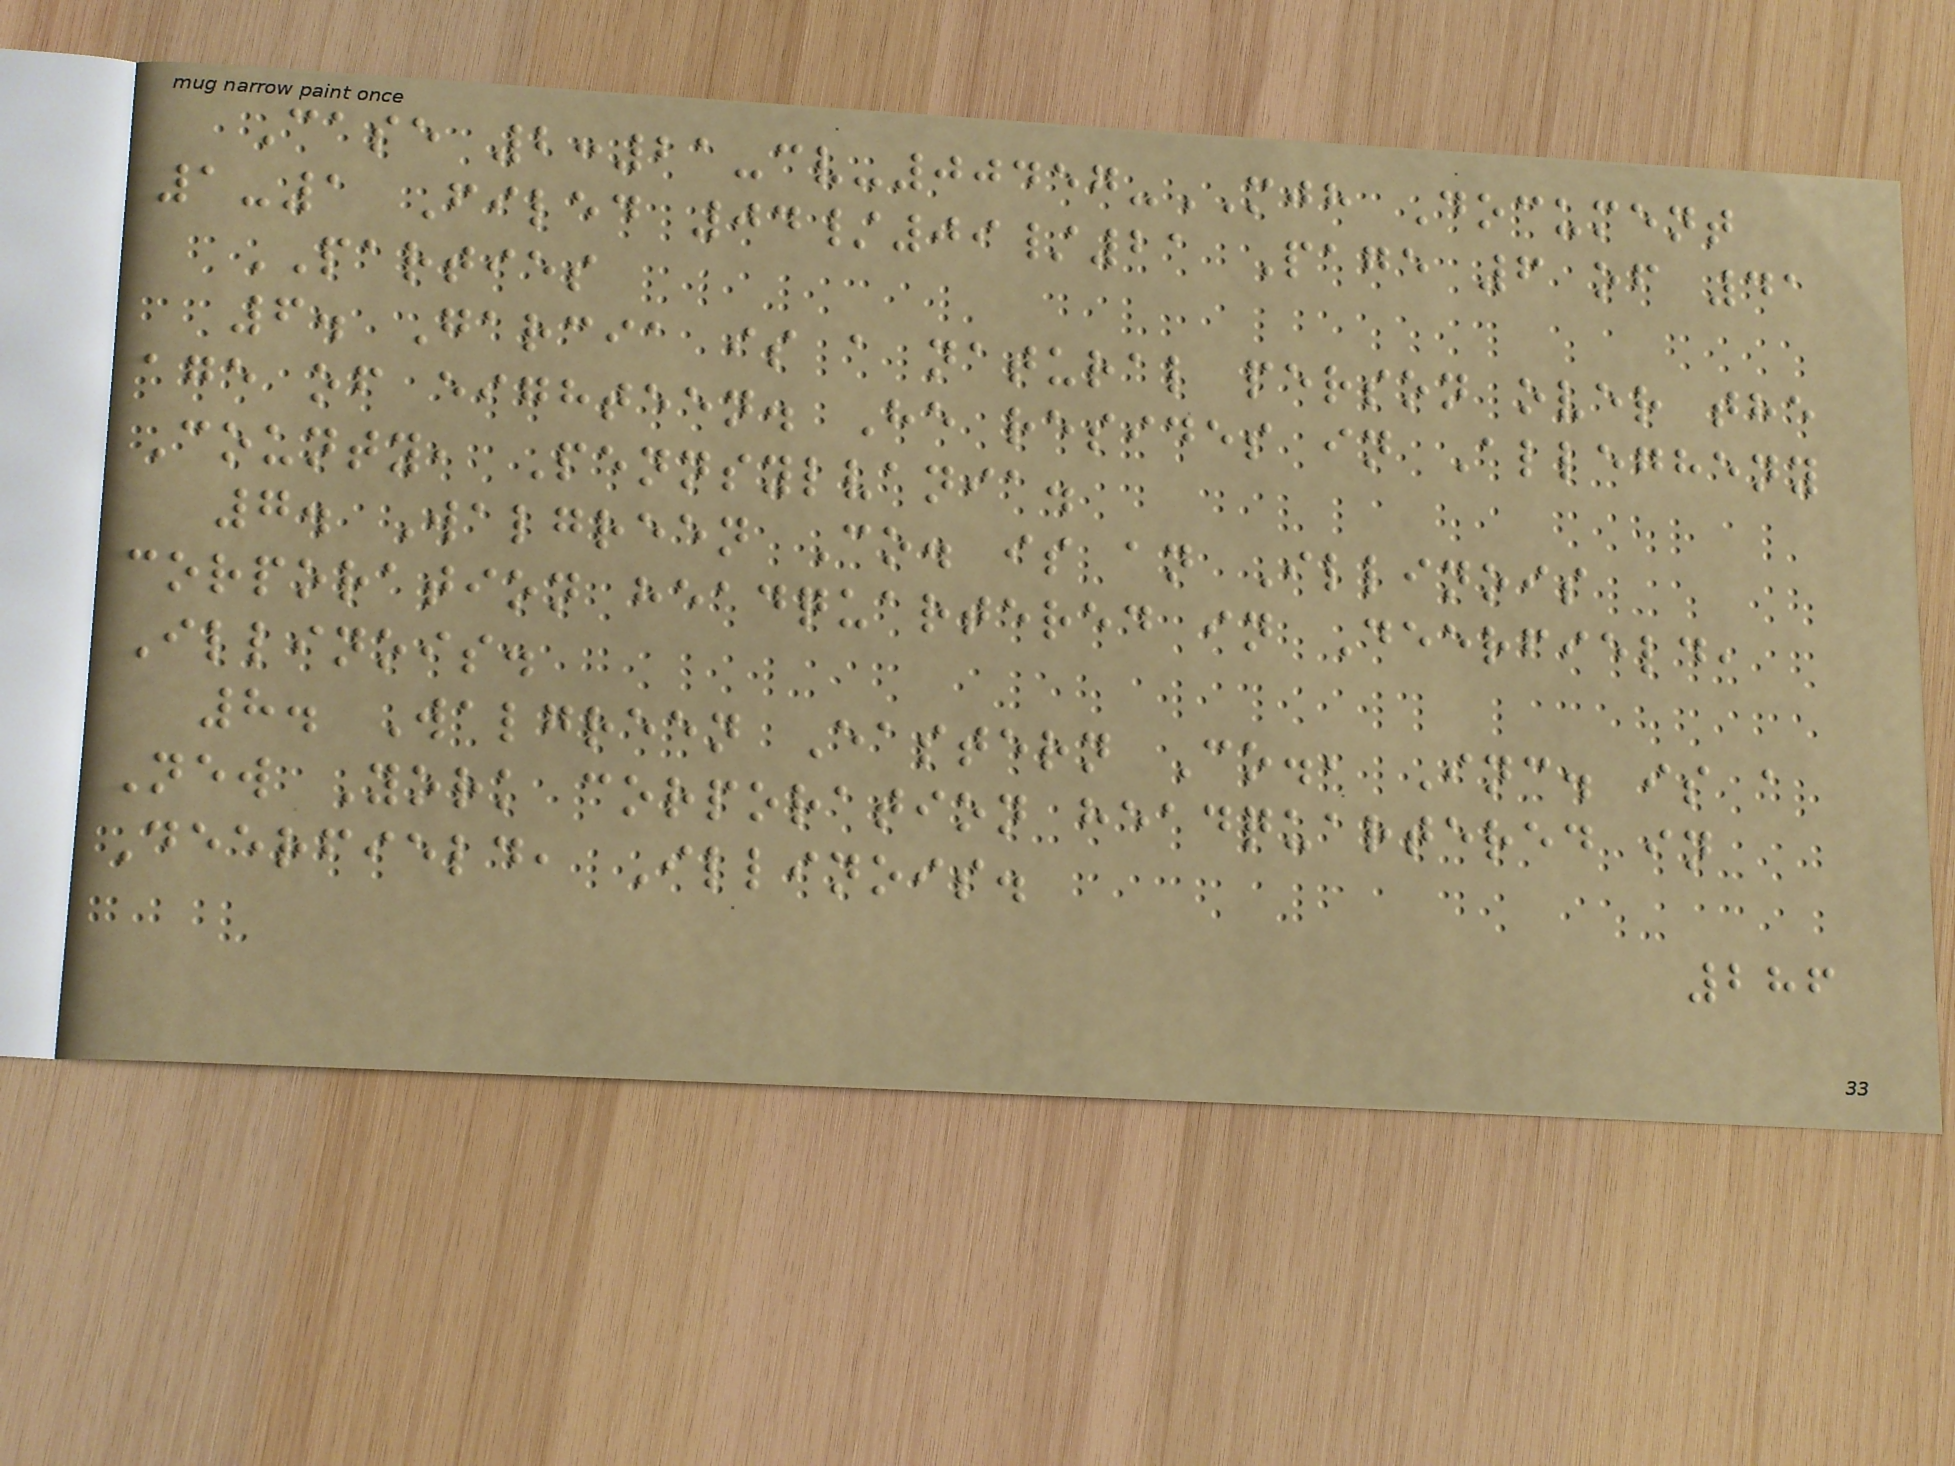Case 2:21-cv-00457-MJH Document
1-1 Filed 04/09/21 Page 6 of 41
PARTIES
6. Garcia is a natural person over the
age of eighteen. He resides in Allegheny
County, Pennsylvania.
7. Walgreen Co. is an Illinois
corporation headquartered in Deerfield,
Illinois.
8. Walgreen Eastern Co., Inc. is a
New York corporation headquartered in
Deerfield, Illinois.
286
